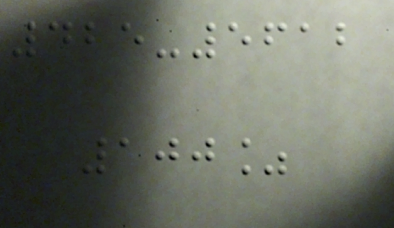425-5612
100%
